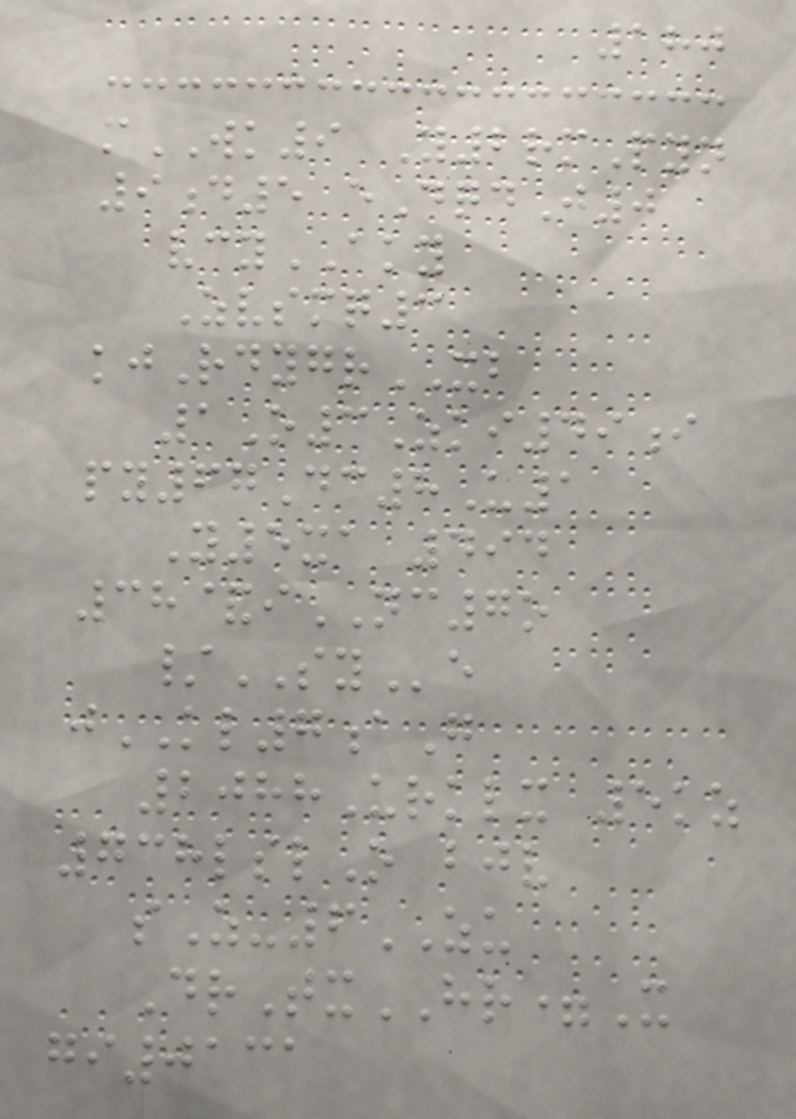180
mWK9 Y2rmPyn
9d5 eDqdJ0
vcyAKY
Zvsmq3
kjRdygrXB
1O3Zki49i
py67Dc8U1
Y5xa 494
38&iNC7o
/SYe
jKL7aG
2088Urklx 5kz
738lslO bjv
sZ-6ZU
DrTxHR=X
gi0131
